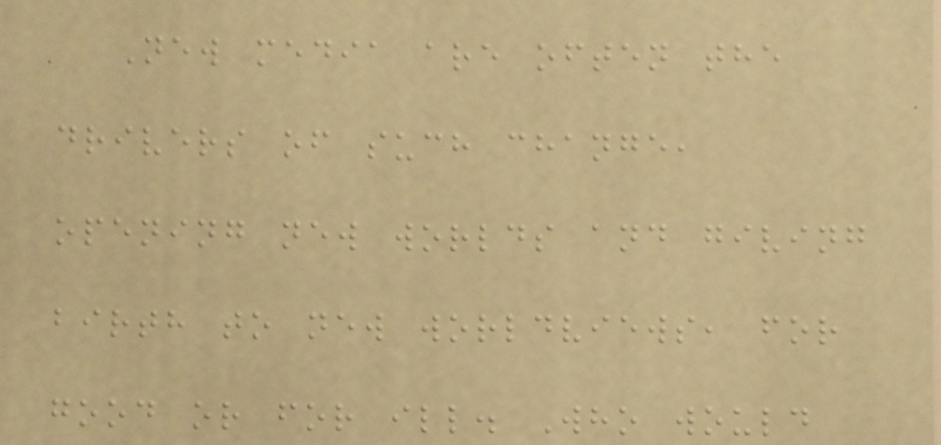New media are often the
drivers of such change,
opening new worlds and giving
birth to new worldviews, for
good or for ill. Who would
